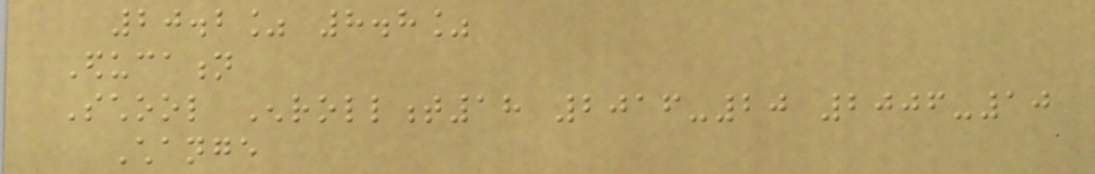20.2% 8.8%
Education
School Enrollment18 2016-20 2006-10
Change
